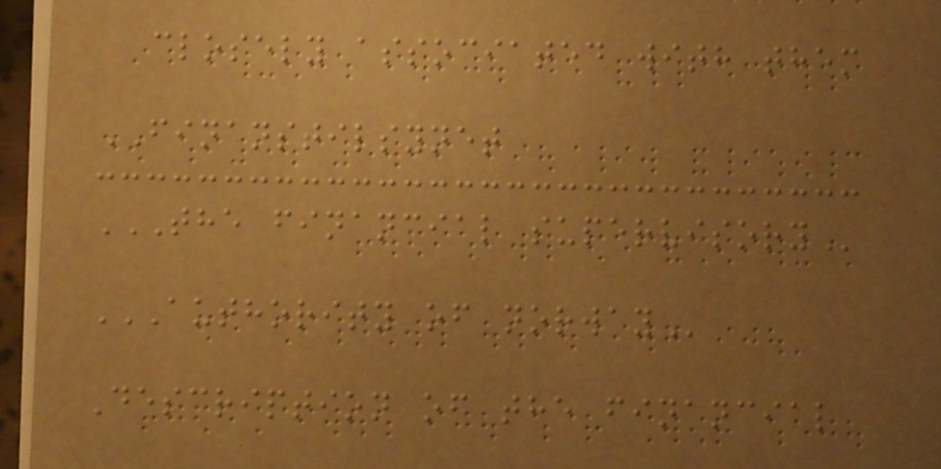closely associated with them
FINANSTILSYNET
THE FINANCIAL SUPERVISORY
AUTHORITY OF NORWAY
Description of the financial
